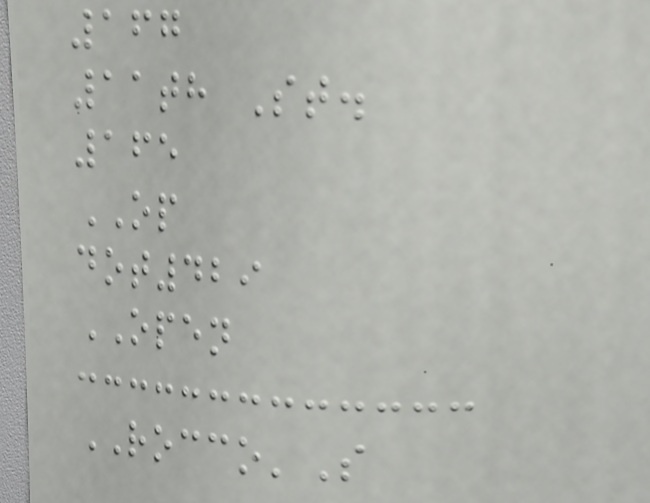167
11th St.
165
OP
dot429
OPEN
ROCCO'S
